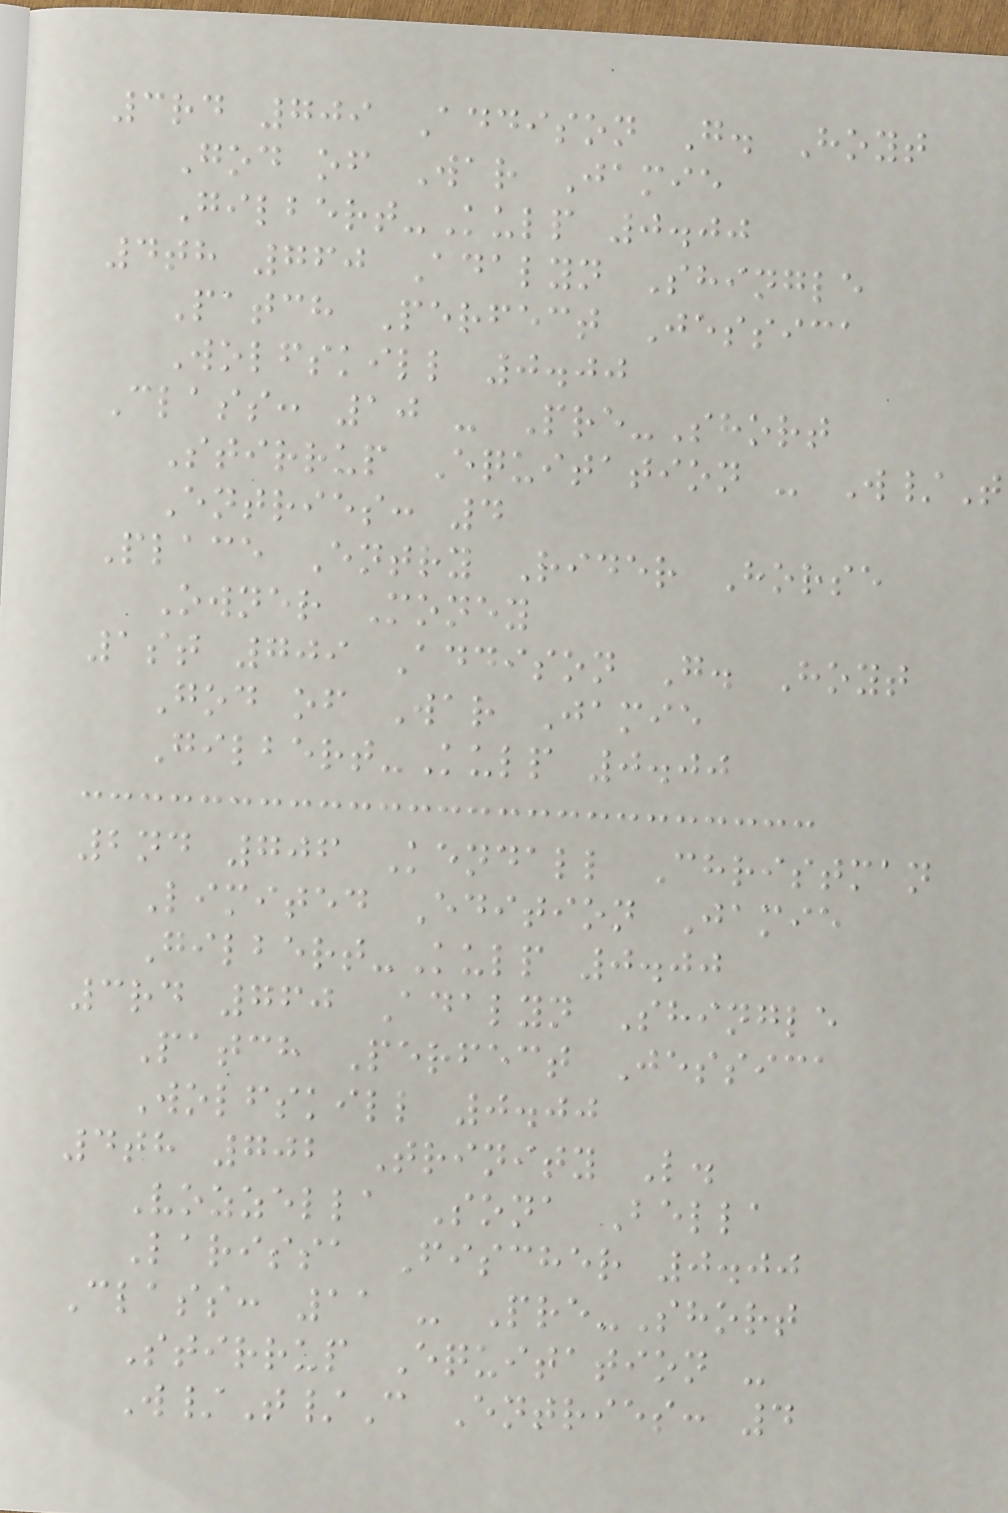3rd 709 Addison G. Hoyt
God of War Jamie
Gilbert-Kulp 0.00
4th 760 Adalyn Shingle
Patch Perfect Jessica
Wolfskill 0.00
Class: 10 - Pre-Short
Stirrup Equitation - W/T
Entries: 4
Place Entry Rider Horse
Owner Money
1st 709 Addison G. Hoyt
God of War Jamie
Gilbert-Kulp 0.00
2nd 706 Kendall Christman
Limited Edition Jamie
Gilbert-Kulp 0.00
3rd 760 Adalyn Shingle
Patch Perfect Jessica
Wolfskill 0.00
4th 702 Trinity L.
Vozzella Sona Bella
Larissa Fischer 0.00
Class: 11 - Pre-Short
Stirrup Equitation -
W/T/C Entries: 4
